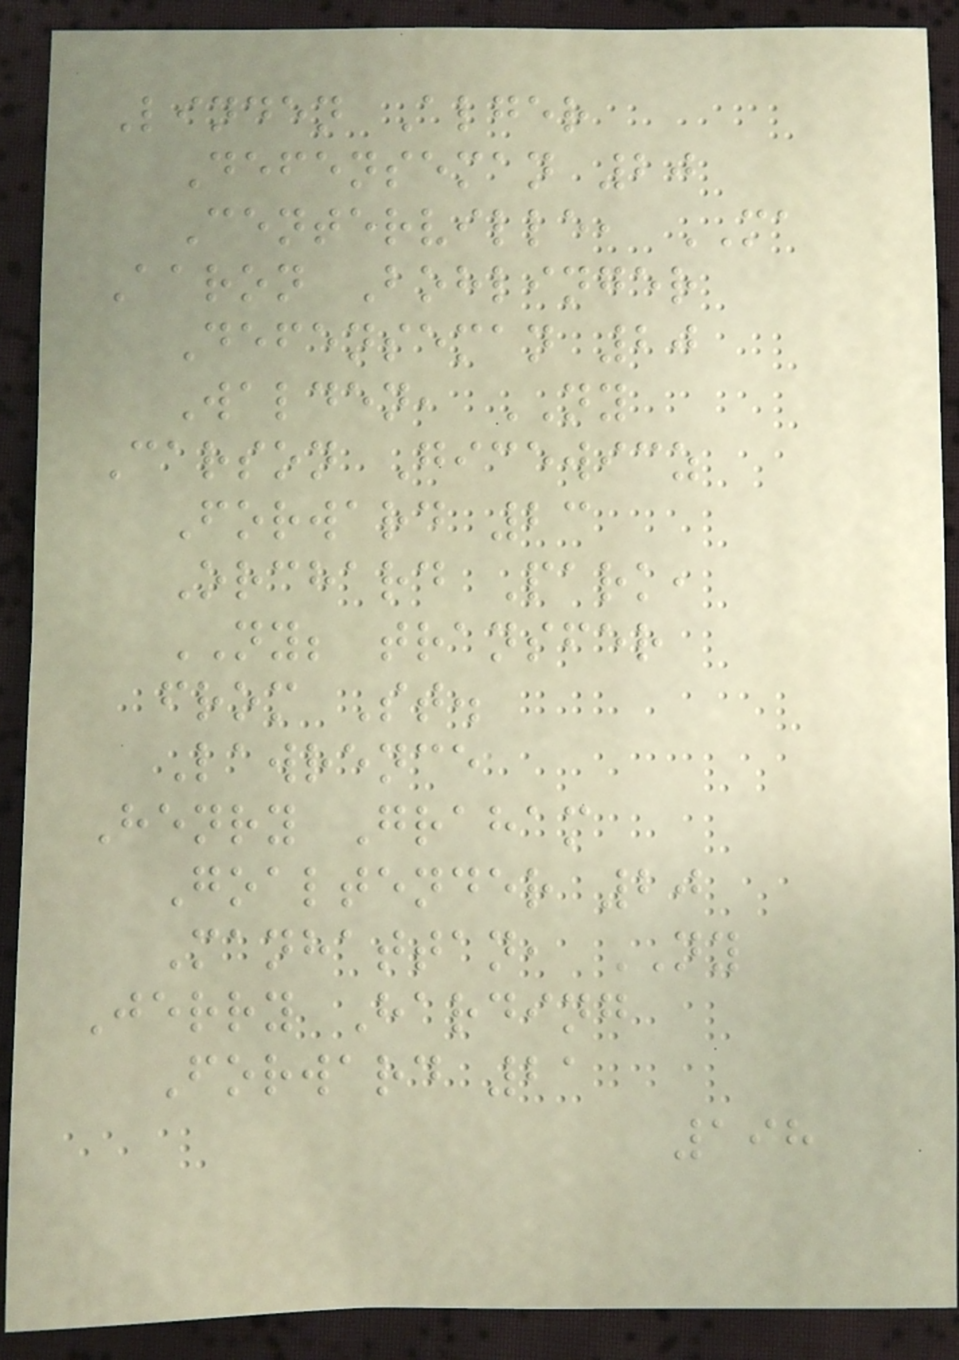Linden Alger
Defenseman 20
Centerville, MA
Aaron Bohlinger
Defenseman 20
Walden, NY
Carson Gicewicz
Forward 23
Orchard Park,
NY; transfer
from St.
Lawrence
Henry Graham
Goaltender 20
Manhattan, NY
Jerry Harding
Forward 21
198
